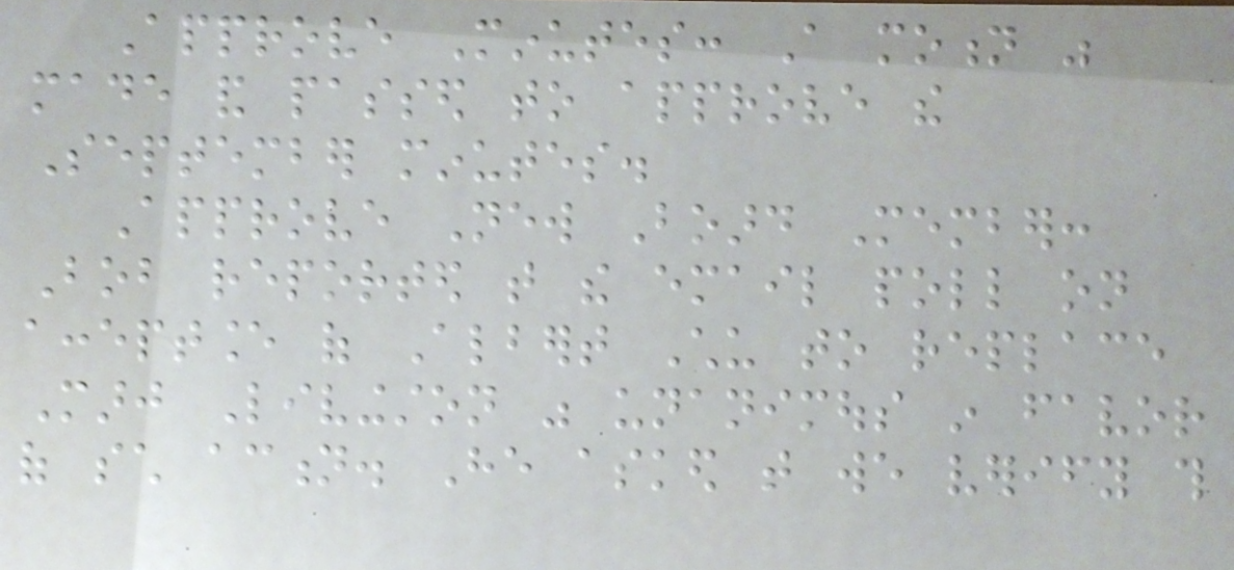Approve Minutes: A motion was
made and passed to approve the
September minutes.
Approve New Board Member:
Bob reported that the email poll on
acceptance of Albert Chu to replace
Marj Livingston was unanimous in favor
of such action. He asked that we verify this
